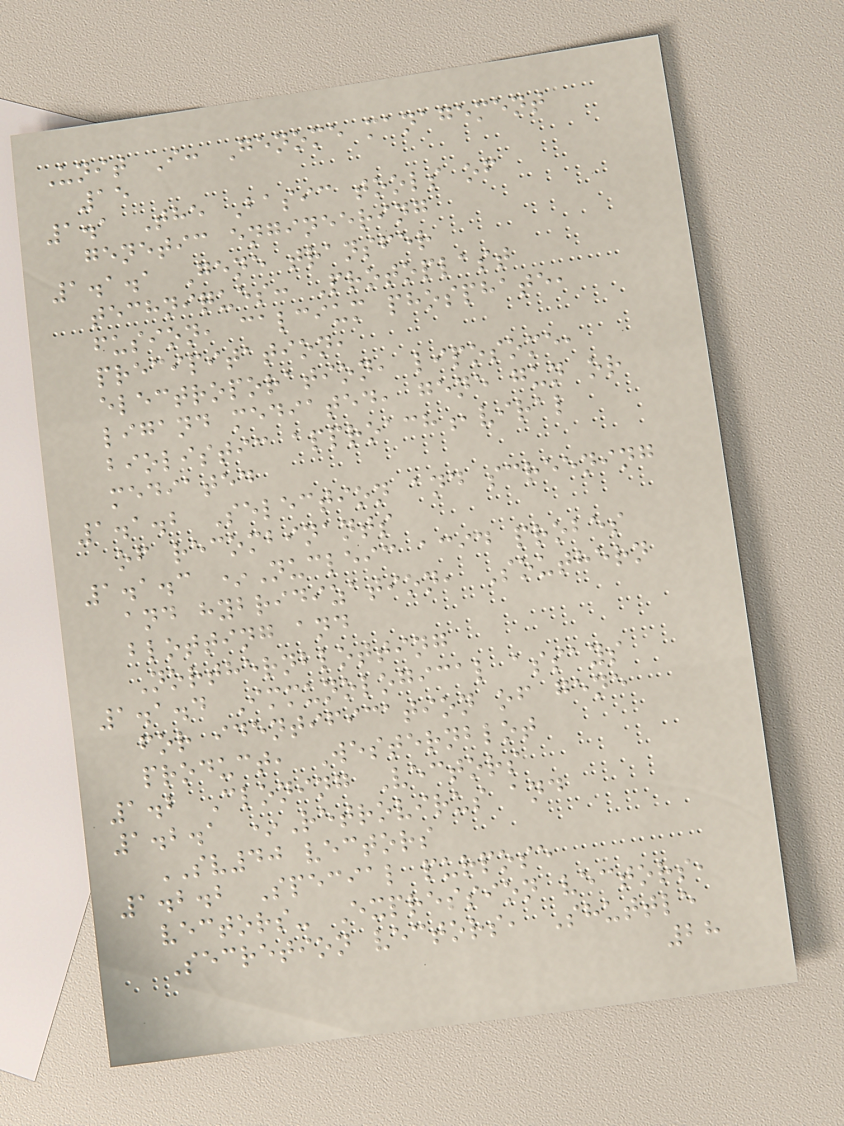Unit I: Genome management
15
1.1 The Basic tools of
genetic engineering
1.1.1 Gene transfer
techniques: Protoplast
fusion, calcium phosphate,
precipitation,
electroporation, liposome,
ligand mediated, gene gun or
biolistic approach,viral
mediated
1.1.2 Selection and screening
of recombinants
1.1.3 *Nucleic acid probes
and hybridization, Southern
blotting and
Northernblotting
1.1.4 Immunological assays
for identification of gene
product, Westernblot
1.2 Cloning Vectors
1.2.1 *Retrovirus and
SV40 vectors
1.2.2 Special purpose
vectors- Expression vectors,
Secretion vectors, Shuttle
28
